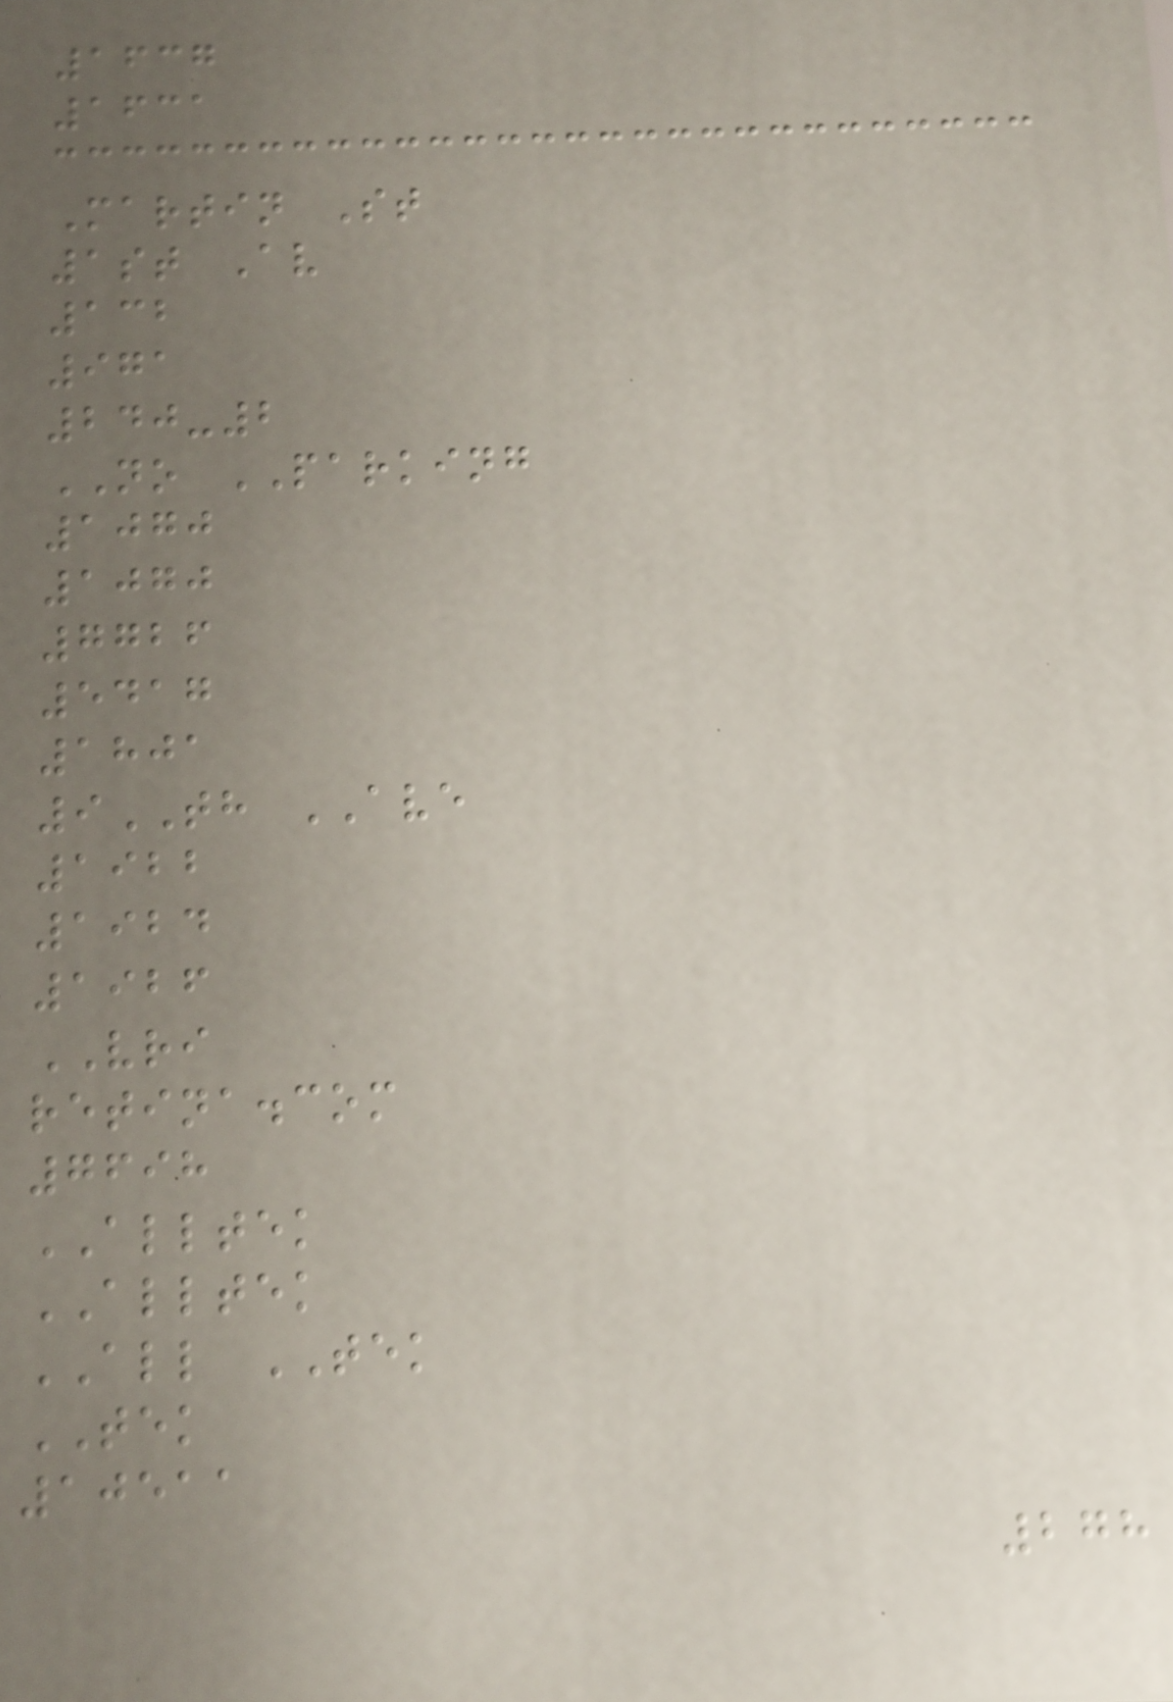1637
1631
Martin St
1st Av
132
971
240-2
NO PARKING
1070
1070
7726
5417
1801
9TH AVE
1922
1924
1926
VRI
retina.com
7698
ALLTEK
ALLTEK
ALL TEK
TEK
10511
278
